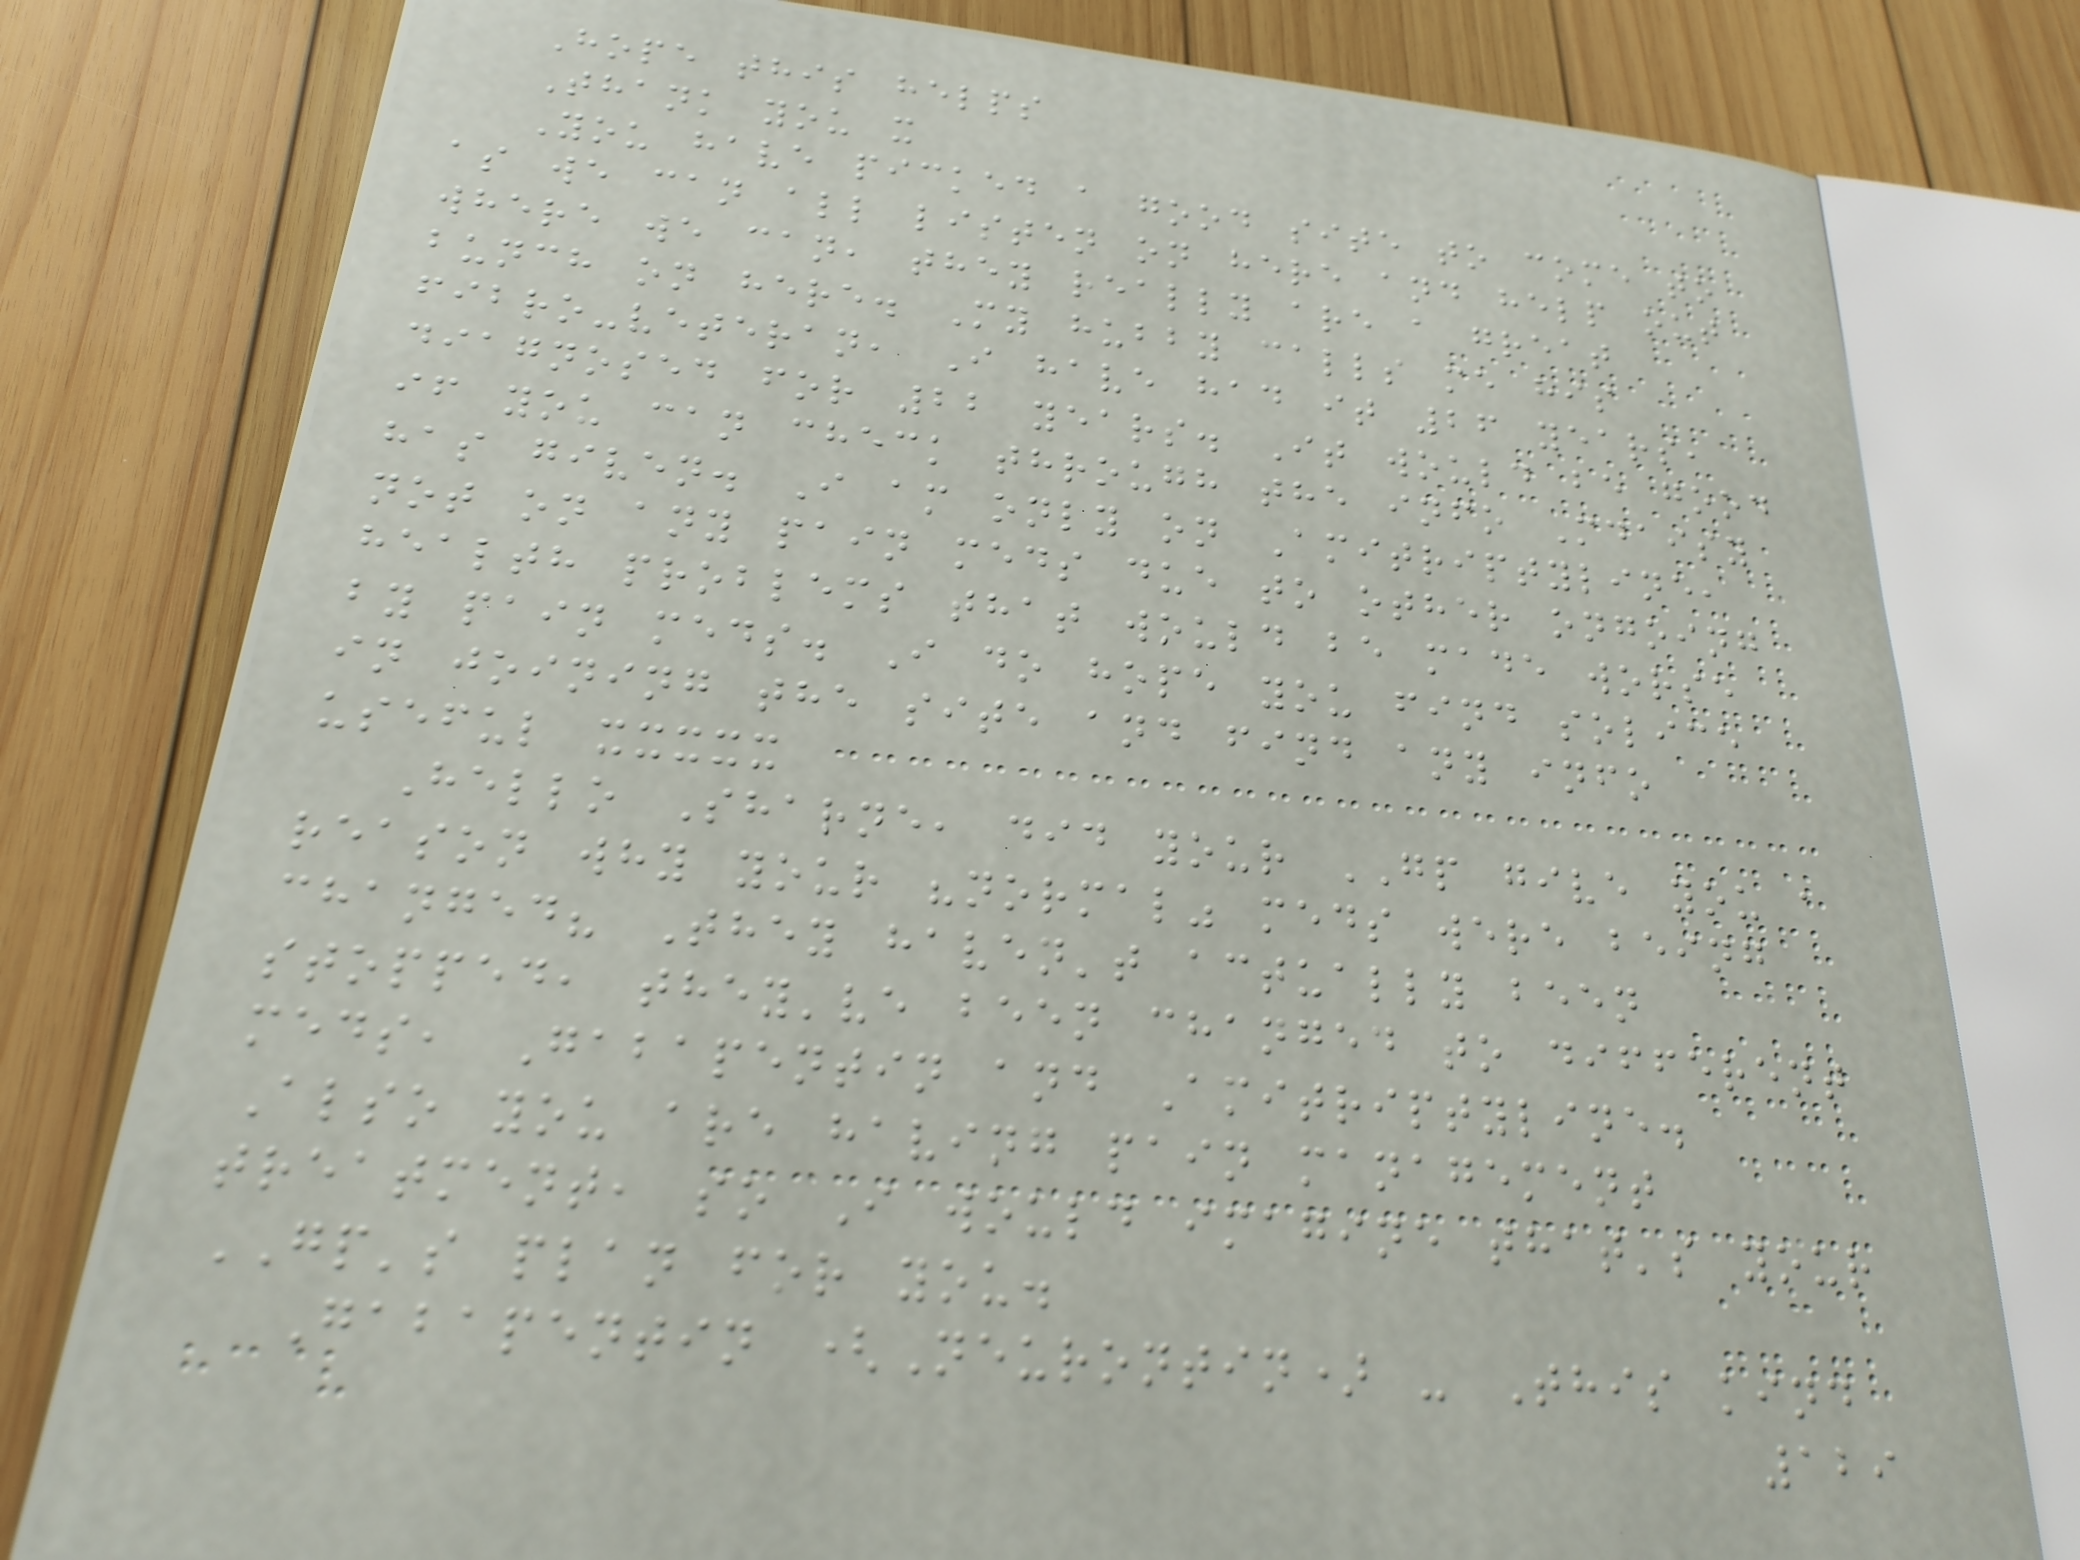Hope this helps
Thank you x
You have picked a good site to come to
as we can all listen on here and help out
where we can, they really are a great
bunch on here. My hubby calls me his
fibro-veteran, I have had it 26 years,
diagnosed for 22 years. It would be good
if you can check through the info Mdaisy
has given. I am only on Amitriptyline,
not on any pain meds due to other ongoing
health problems that would be made worse
by pain meds. I do hope you find solice
in joining the site and find any info
useful xxxxx
Hello Sharne, did your GP give you a
reason why your "normal" meds were being
changed? They haven't actually been
stopped, they've been changed to different
meds, Gabapentin and Amitriptyline.
Also you are having pain management
treatment, so I would imagine that's your
GP's plan for you.
Gabapentin (Neurontin) - This kind
129
